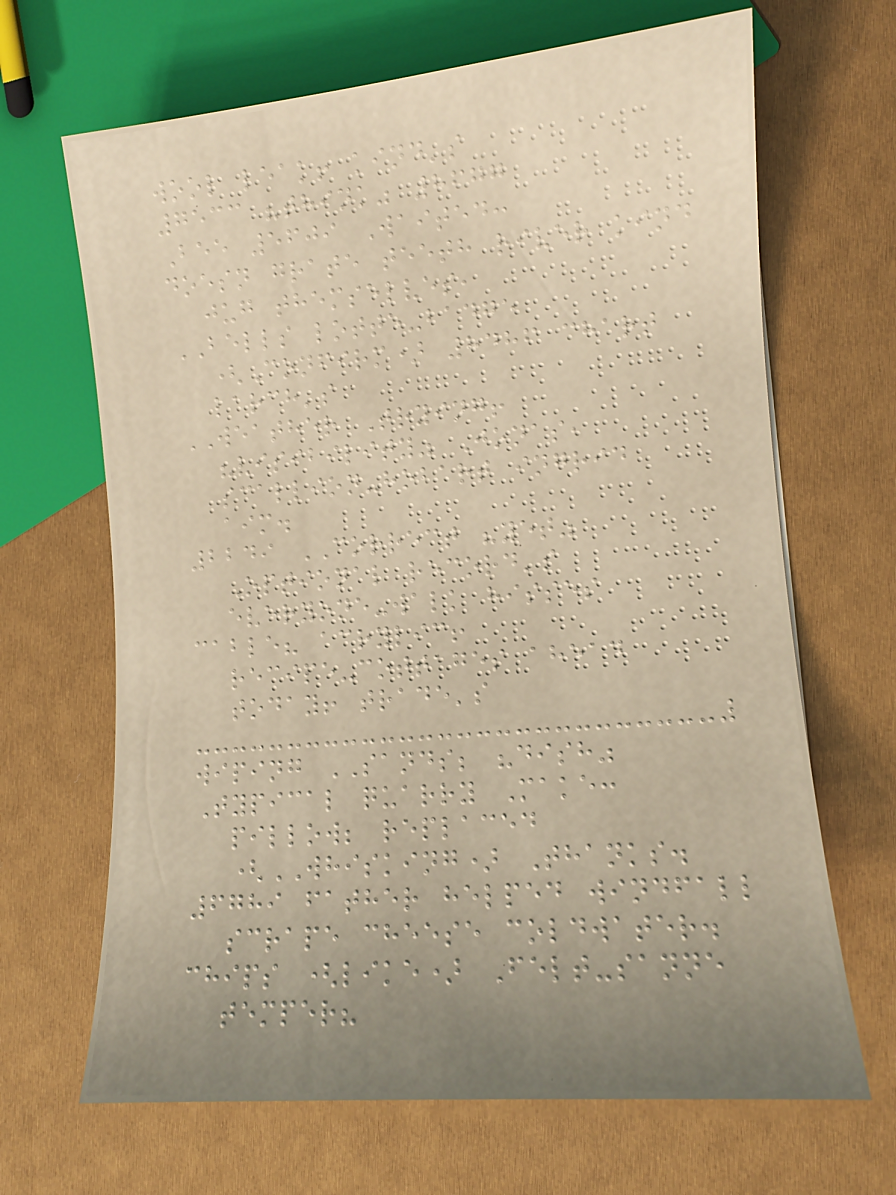wool leak! kind's
7533 "think" 8677
Bee 5609 Waited:
doesn grate teeth river kind
jug themselves,
BELLS lotte-badge
(Confirm) 8486 chart
larch's
WEATHER Trying!
"visibility" Jonas,
scallion-hobart ingrid
aim.
2249 CORRECT "yet"
Optional record's
everyone-walk hisses
cable? acrylic!
recipe-cottages ahead
today! trade's
wiping SANDS; "dish"
Typical quarry Make:
pillow; replaced
(WHISKING) Thanks.
6789 father helped windfall
scrape cheese coldwater.
chips (like) Felt-sanne
temper?
